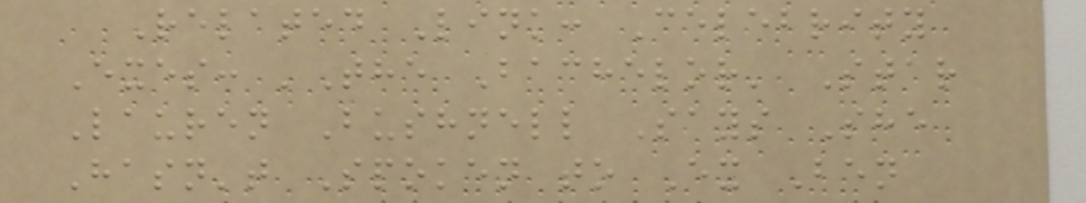Related Link: Celebrity
Exes: 'The Bachelor' Star
Lauren Bushnell Says She
Hasn't Spoken to Ex Ben
